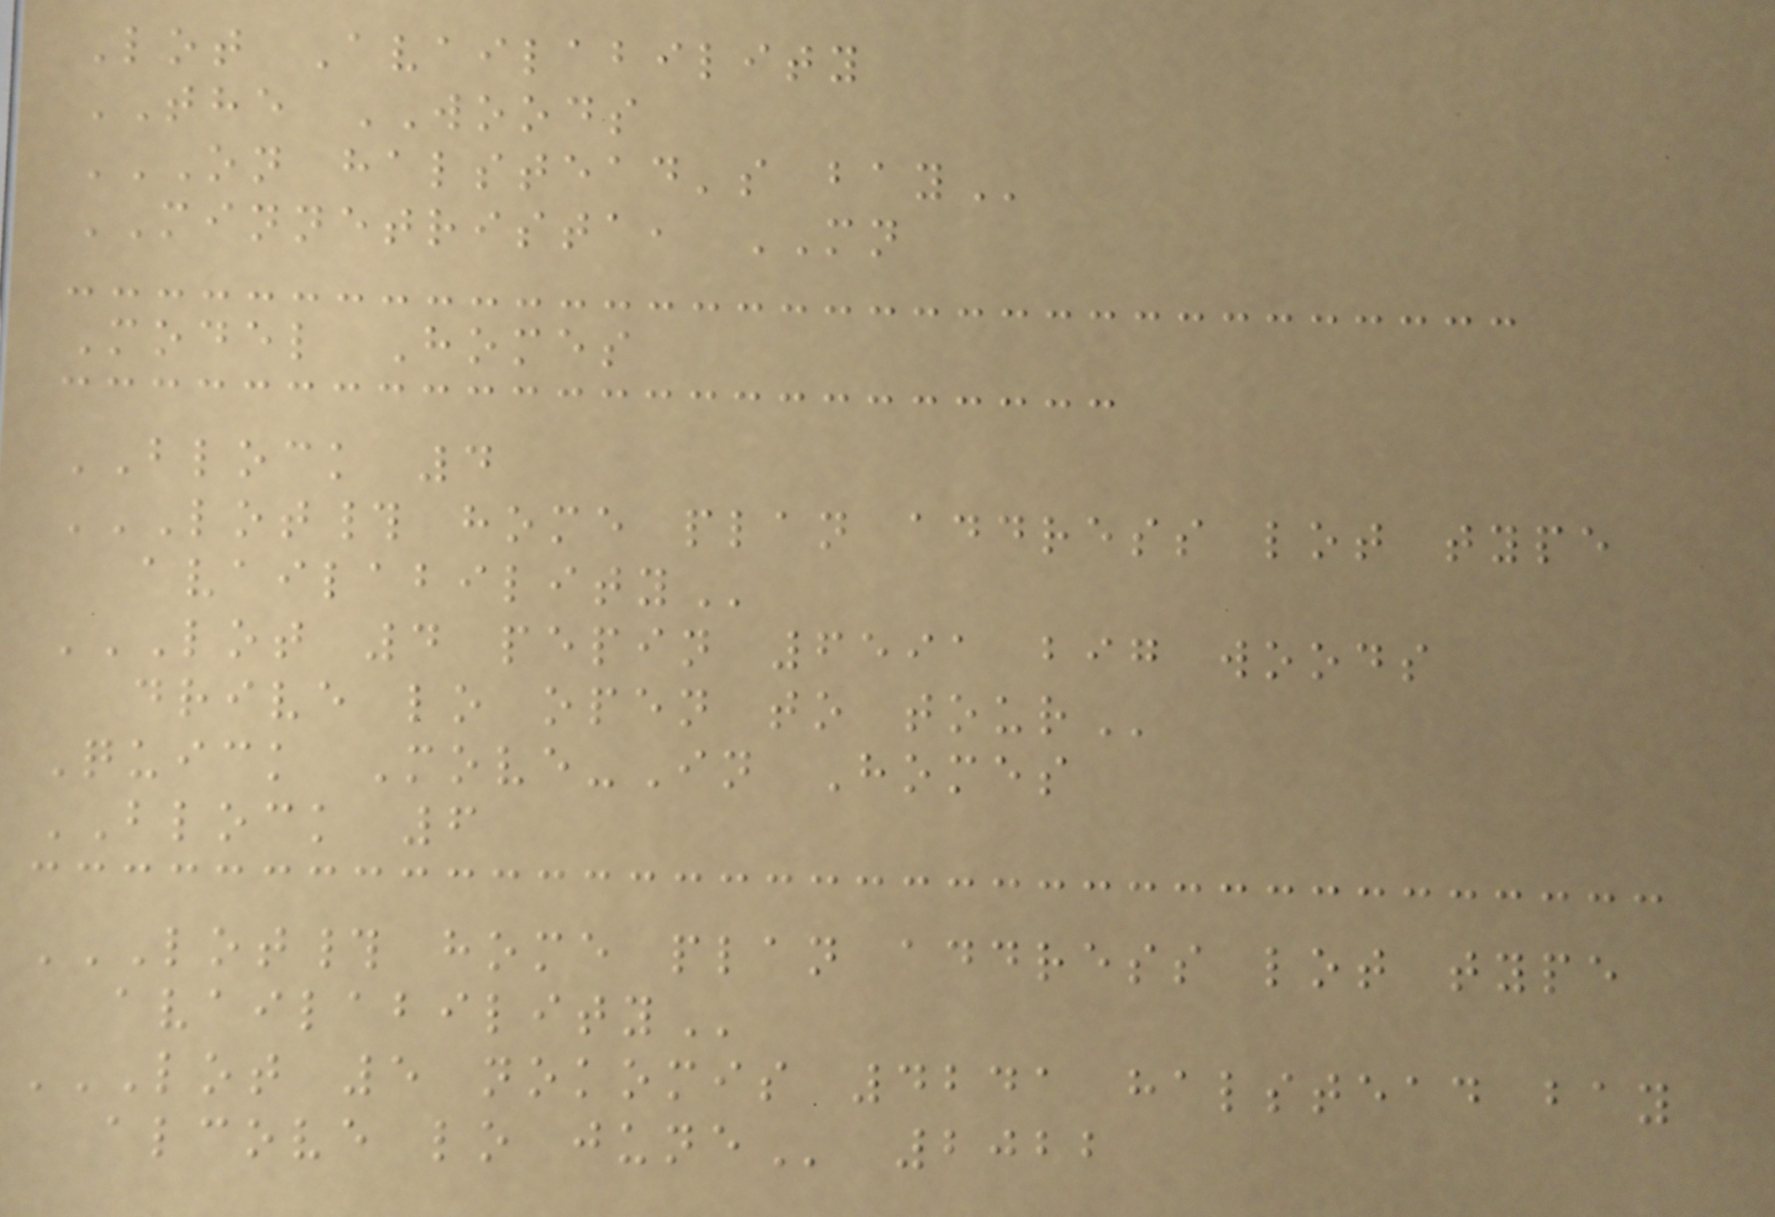Lot Availability
THE WOODS
ON HALSTEAD'S BAY
MINNETRISTA, MN
Model Homes
BLOCK 4
LOT# HOME PLAN ADDRESS LOT TYPE
AVAILABILITY
LOT 4 PEPIN 6591 BIG WOODS
DRIVE LO OPEN TO TOUR
Quick Move-In Homes
BLOCK 6
LOT# HOME PLAN ADDRESS LOT TYPE
AVAILABILITY
LOT 5 NOKOMIS 4241 HALSTEAD BAY
ALCOVE LO JUNE 2022
